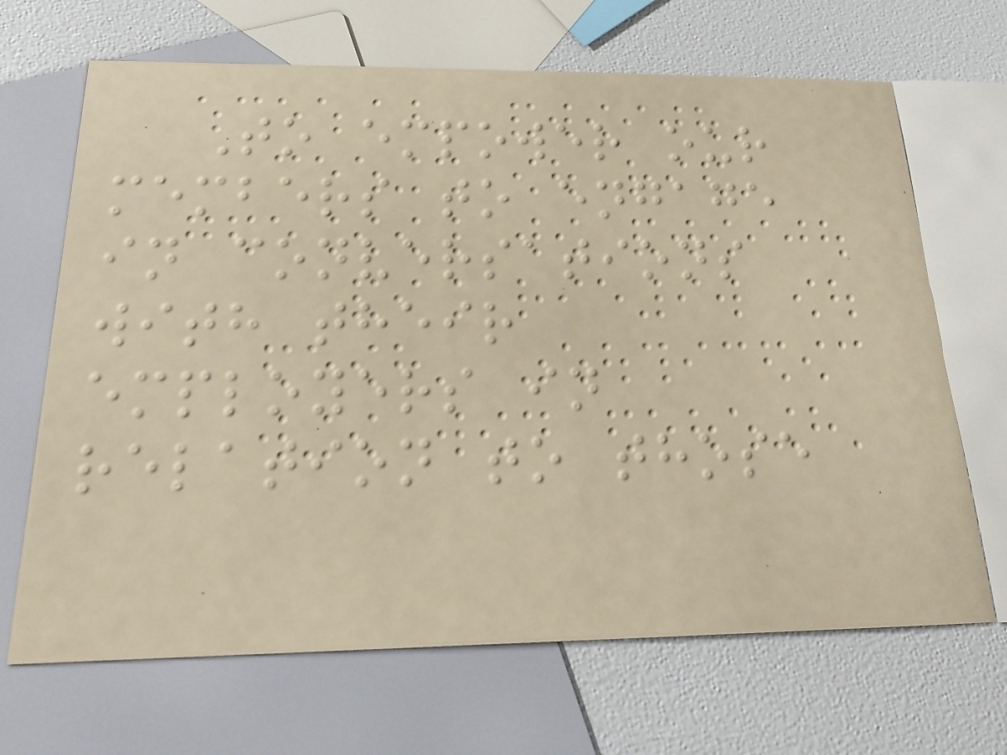To empower our
members to engage
in conversations
with their
employers in
relation to those
